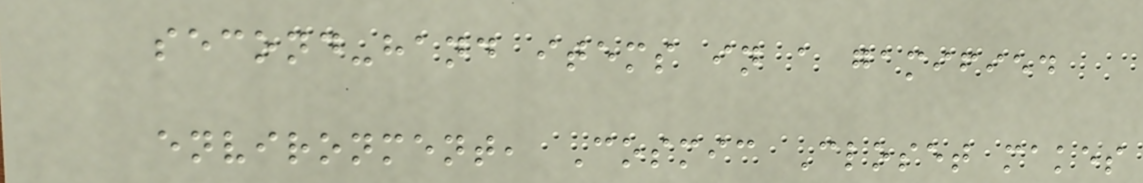second-hand items in a gamified
environment, Cosmic Closet makes
